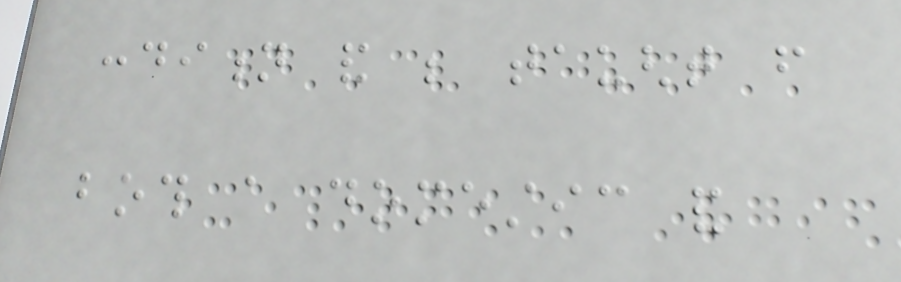condition and be taught from
both a domestic and
